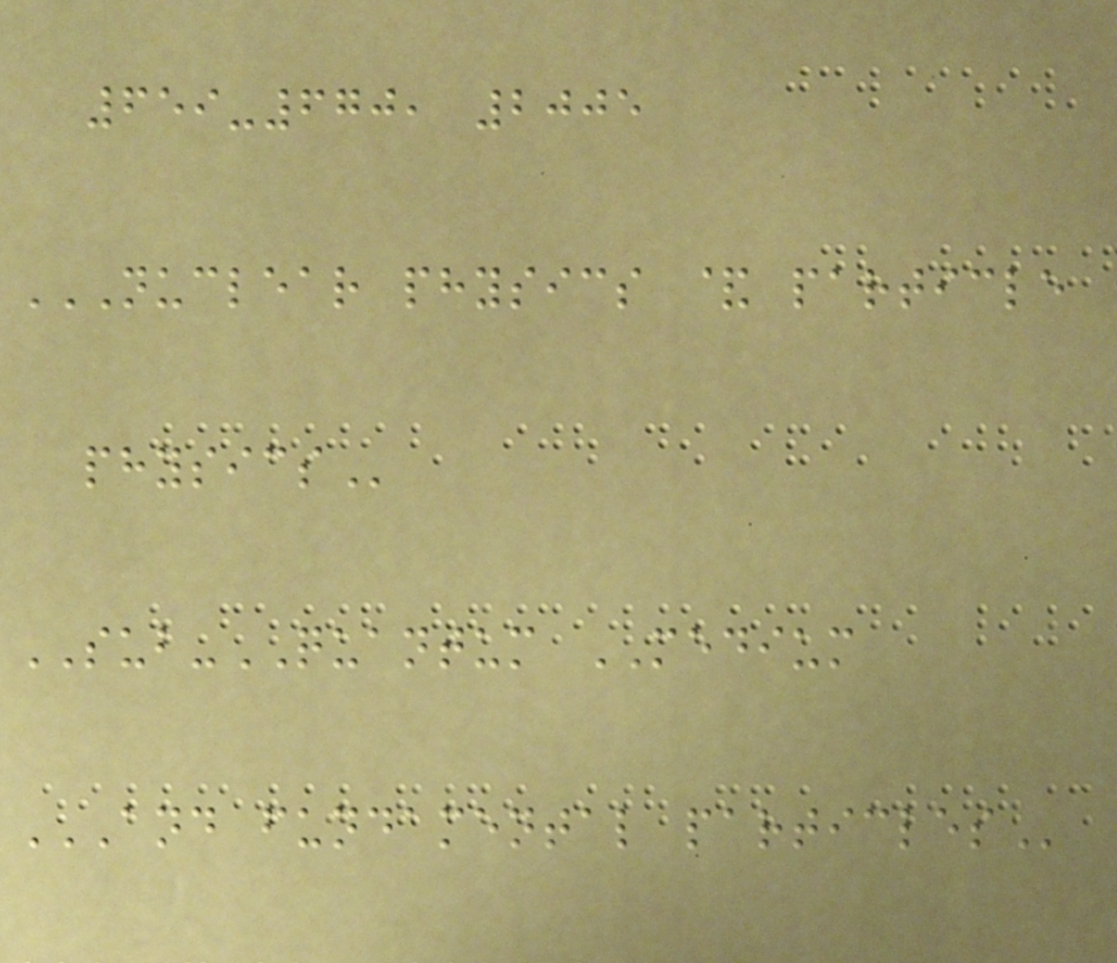659-670, 2005
NUCLEAR PHYSICS & PARTICLE
PHYSICS
SUB-QUANTUM MEDIUM
AND FUNDAMENTAL PARTICLES
